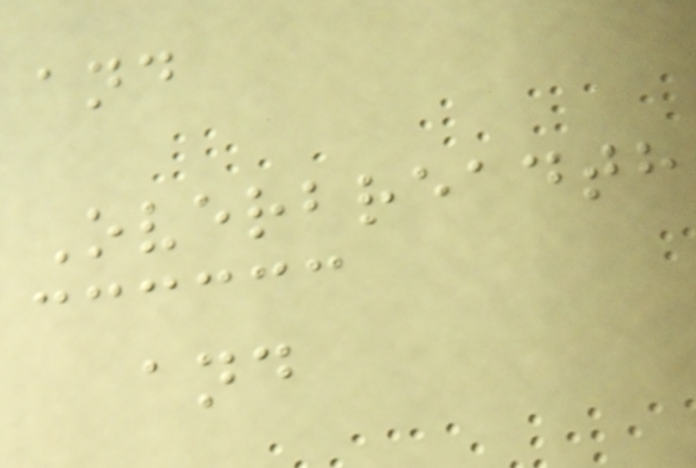and
Overbreadth
and
